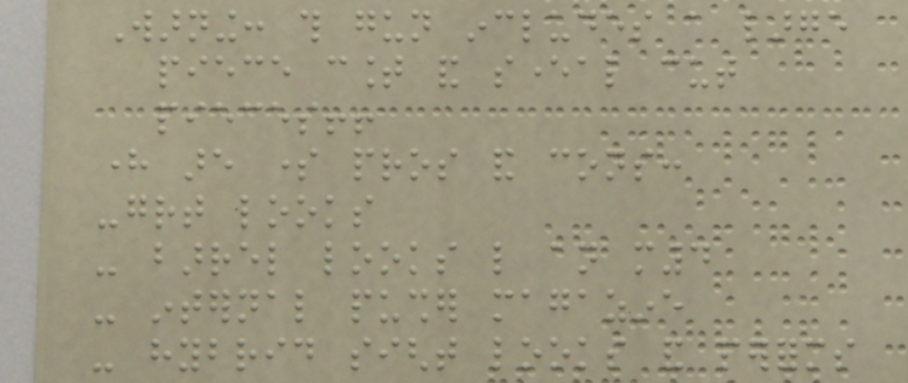Warning: this gun includes a large
piece count and several cut
pieces!!
here are some pros and cons:
-great looks
- barrel looks like an m4
- internal pusher magazine
- hybrid sight looks and performs
